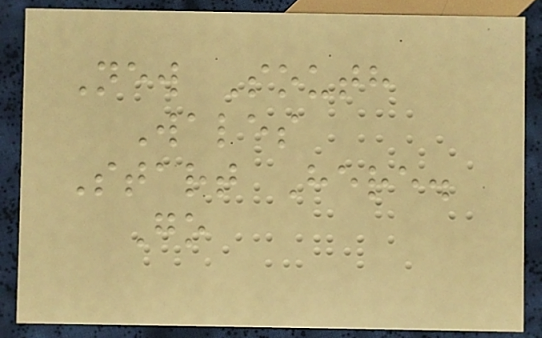New South
Wales
Start Here.
Go
